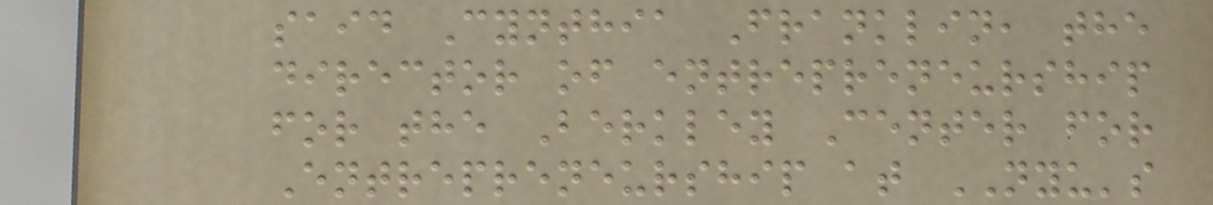said Cynthia Franklin, the
director of entrepreneurship
for the Berkley Center for
Entrepreneurship at NYU's
